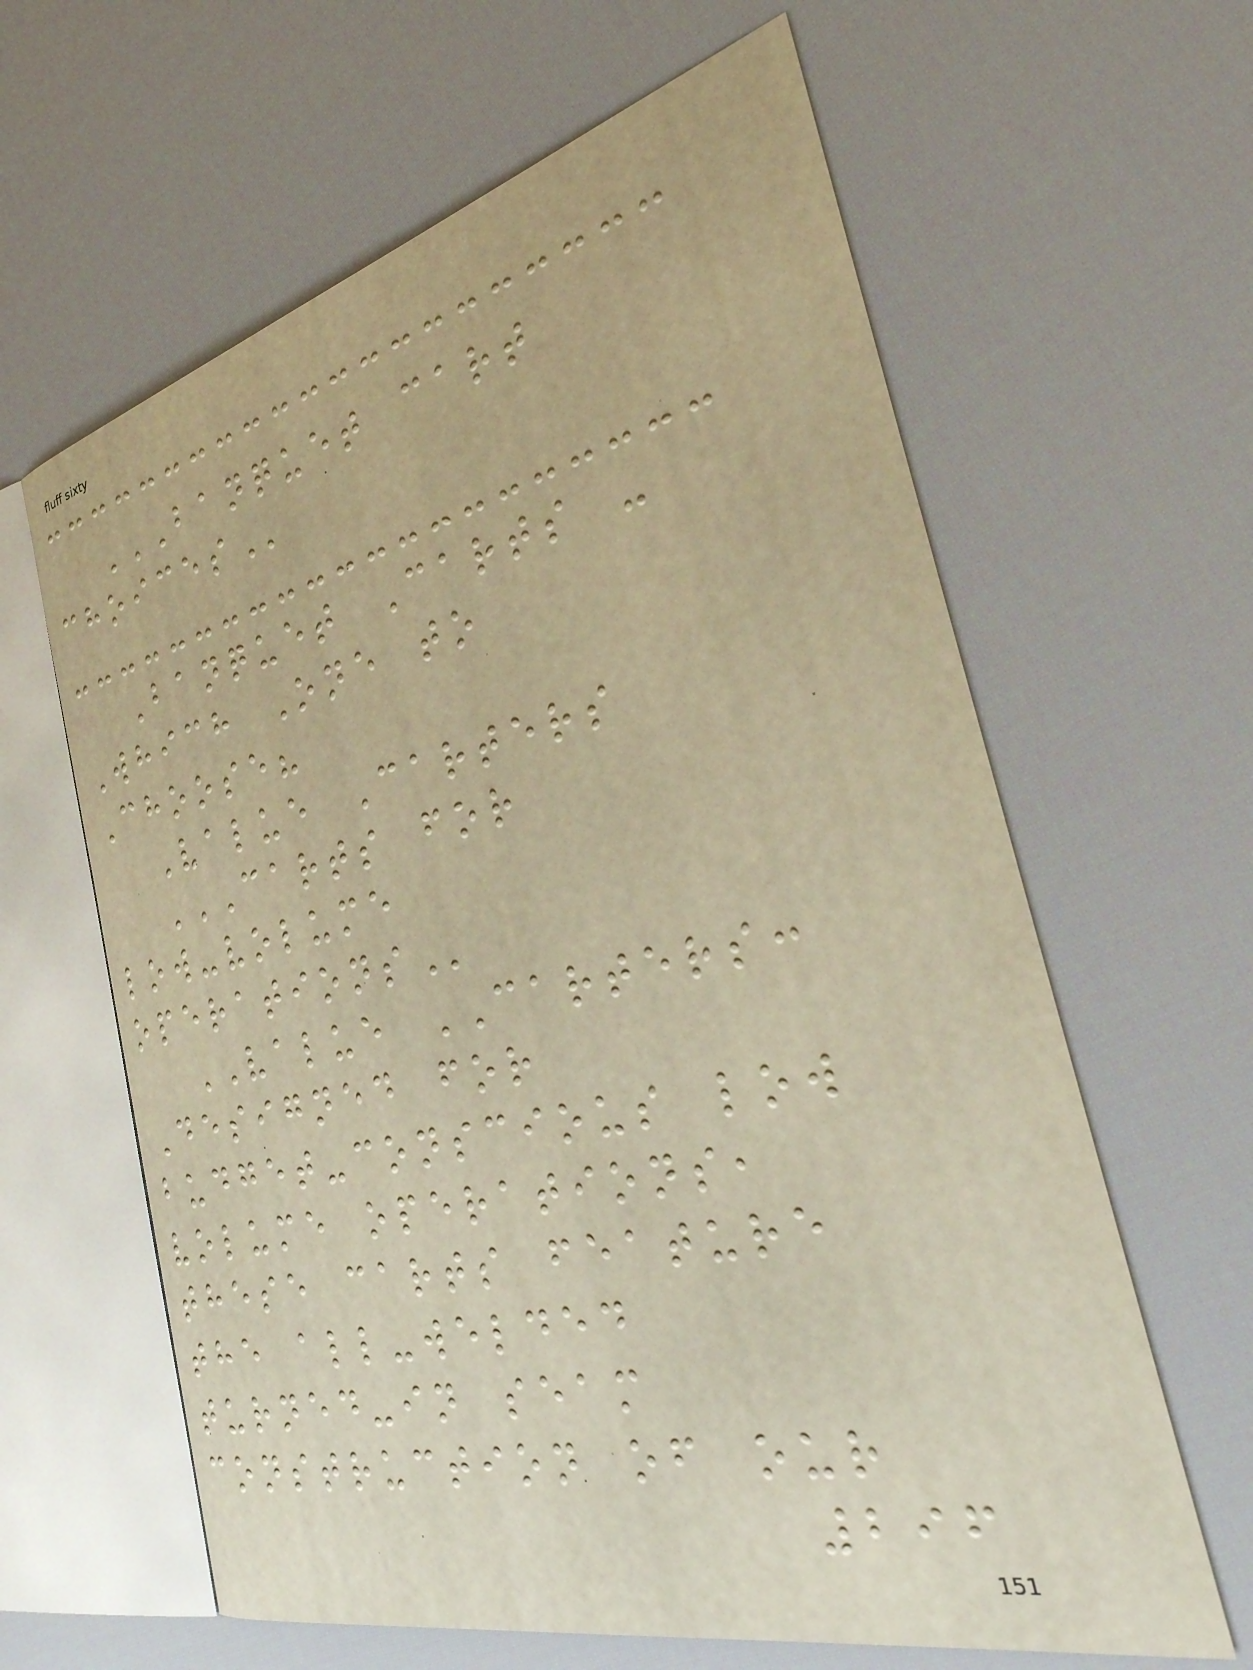BANQUET CART
CHOICES
Banquet Carts -
Which One to
Choose?
Value Carters
CARTS FOR
LOW-VOLUME
OPERATIONS
VALUE CARTERS:
Designed for
budget-conscious low
volume operations,
these carts feature
the all-welded
turned-in seam
construction of our
296
